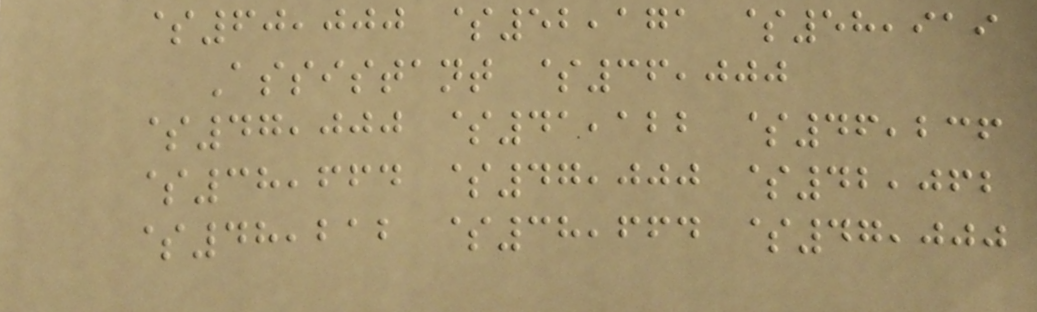$60,000 $52,171 $58,919
Assistant $36,000
$47,000 $41,122 $46,236
$38,664 $47,000 $42,062
$48,212 $38,664 $47,000
